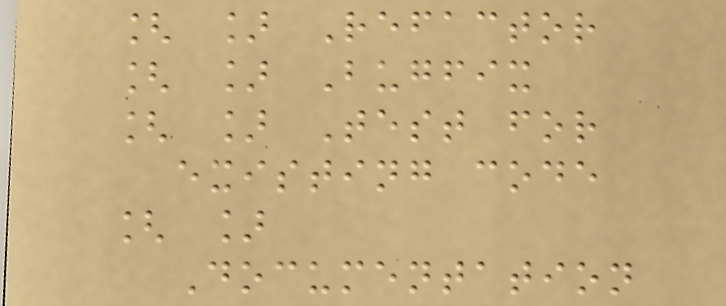[ ] Refactor
[ ] Bugfix
[ ] Test for
existing code
[ ]
Documentation
